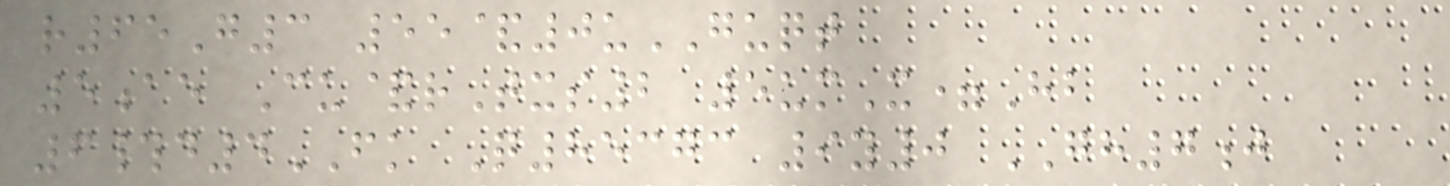r65G3 55&0uGUQT
5ae Cu&rTxs2 5umX=Hb
6#d4FK Q85373 9y0 GH7j
